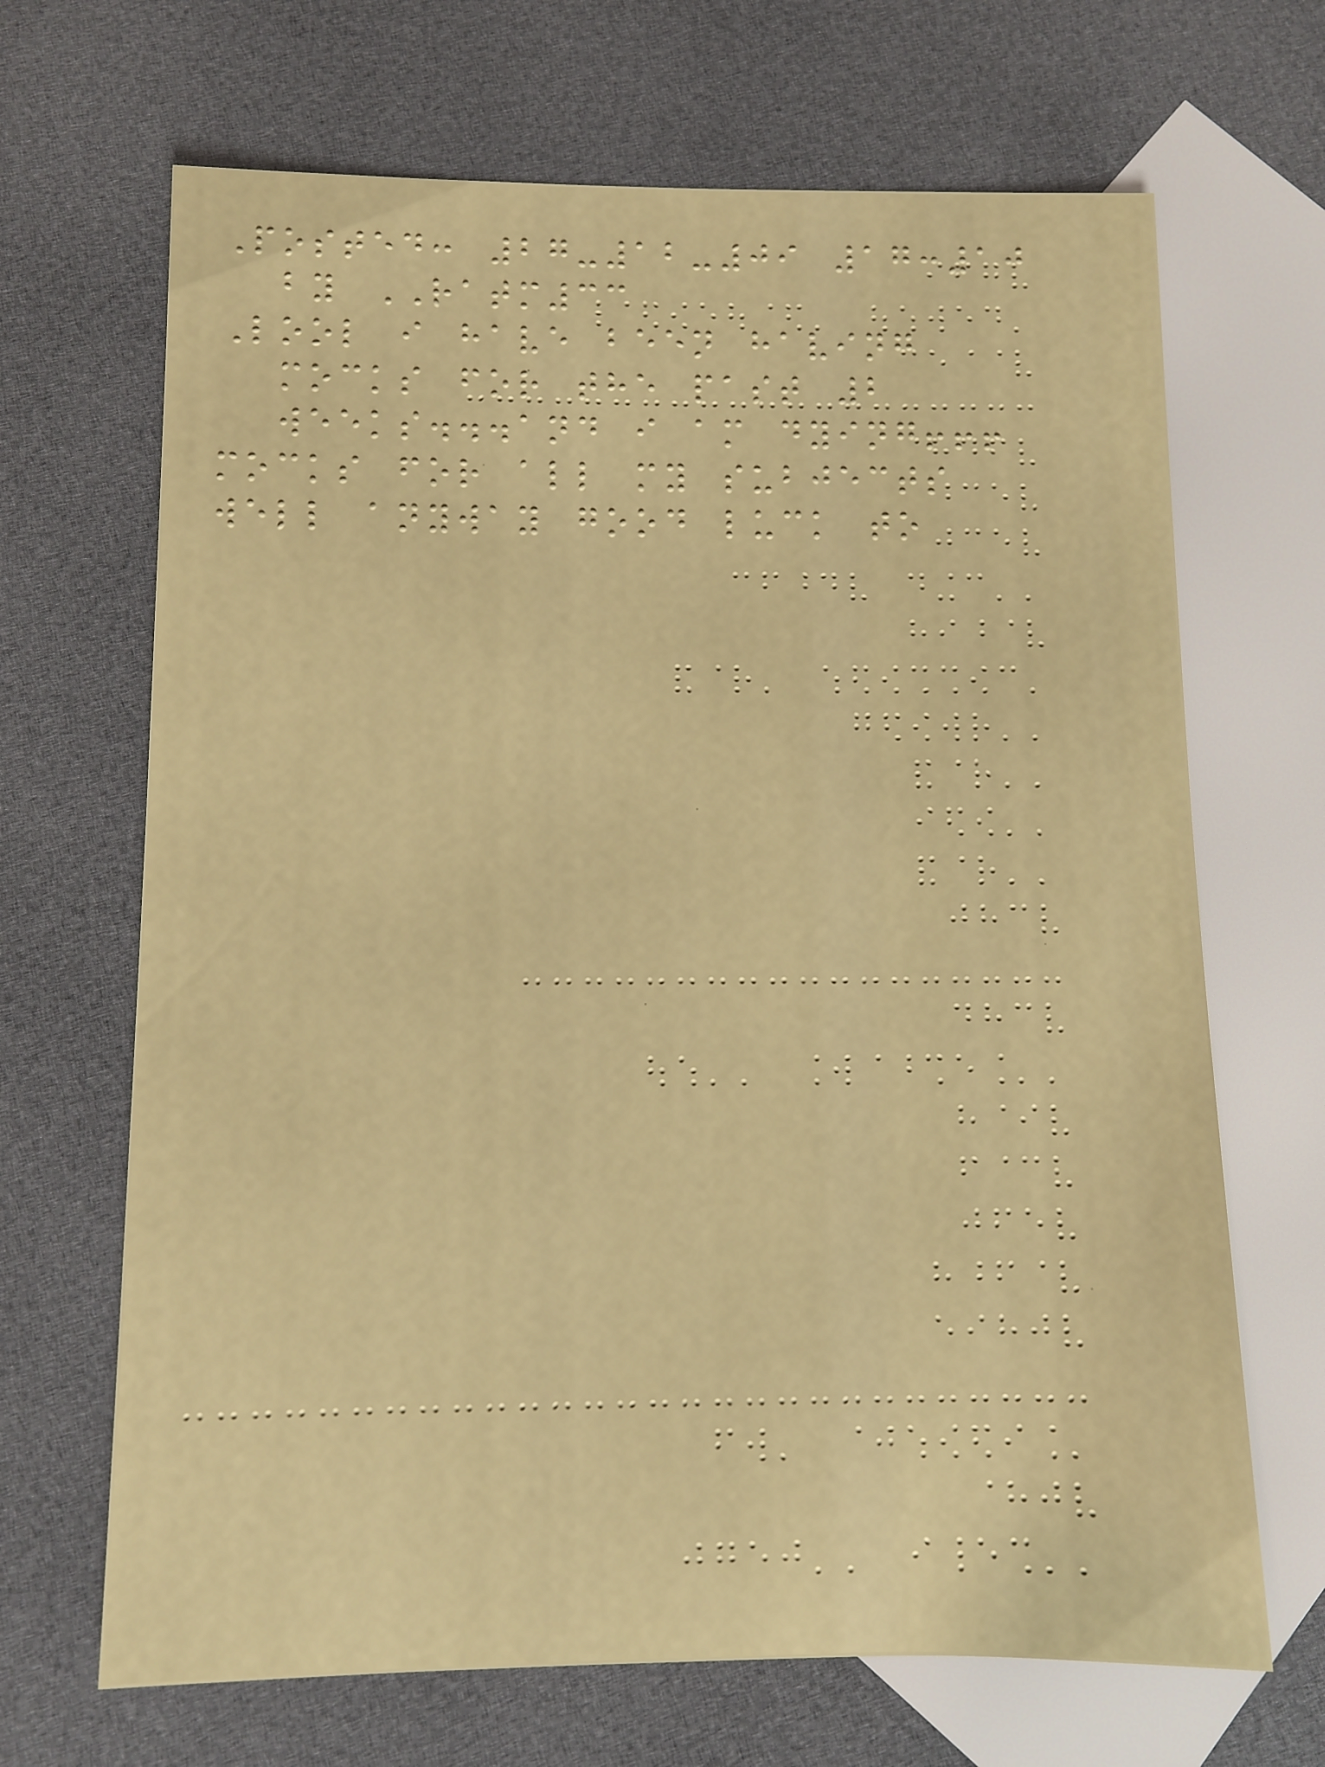Posted: 27-12-09 17:10
by RATM33
Lool i have been having
mocks for the past 2
weeks...and i am dying!!!
mocks for all my subjects
well anyway good luck to
